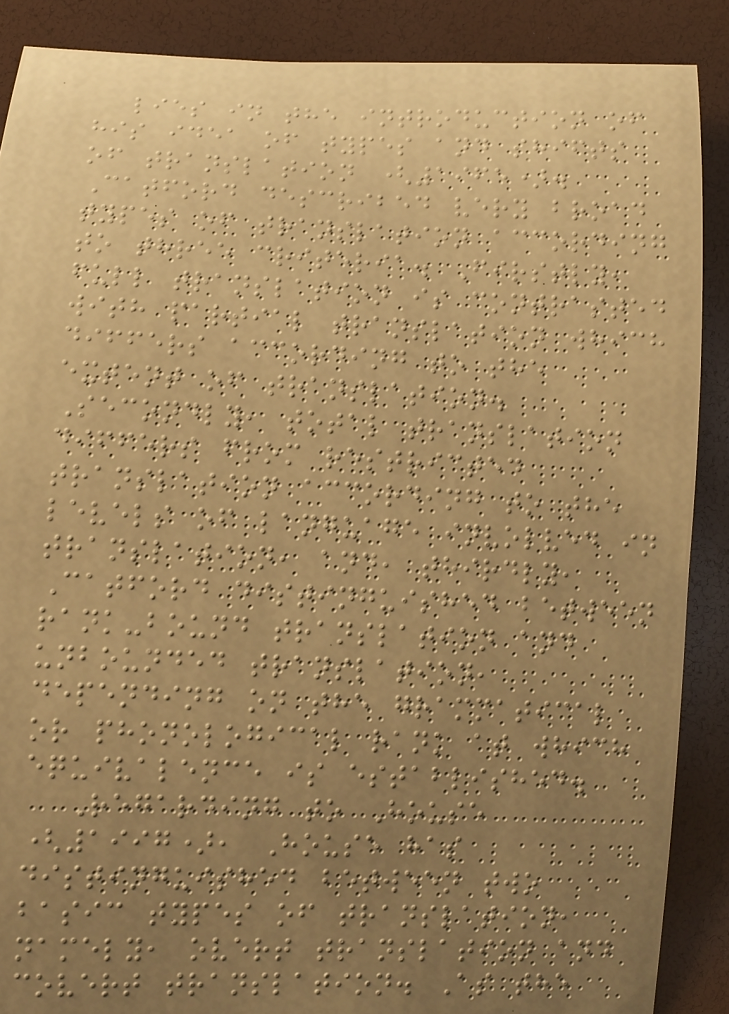lies in the introduction of
his idea of types and shifts
of translation (1965).
Catford described very broad
types of translation according
to three criteria. Firstly,
full translation is contrasted
with partial translation which
differs according to the
extent of translation.
Secondly, total translation
differs from restricted
translation according to the
levels of language involved in
translation, and, thirdly,
Catford distinguished between
rank-bound translation and
unbounded translation,
depending on the grammatical
or phonological rank at which
equivalence is established.
Regarding to House
(1997), House has
distinguished between two
basic types of translation,
namely, overt translation and
covert translation. As the
